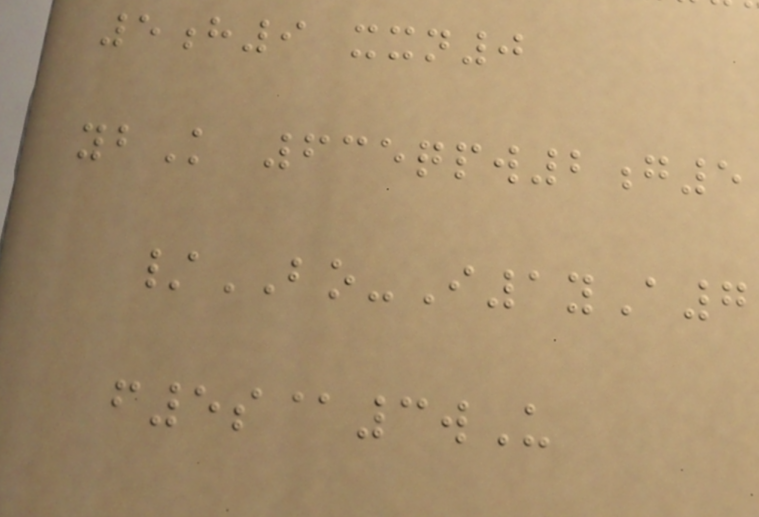5h9 xxn0
ybK 635qpw2g5
/BO-I1yA7
f5s@3wU
